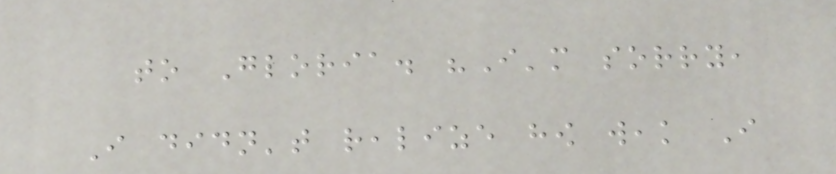to Gloria. "I'm sorry,
I didn't realize how weak I
